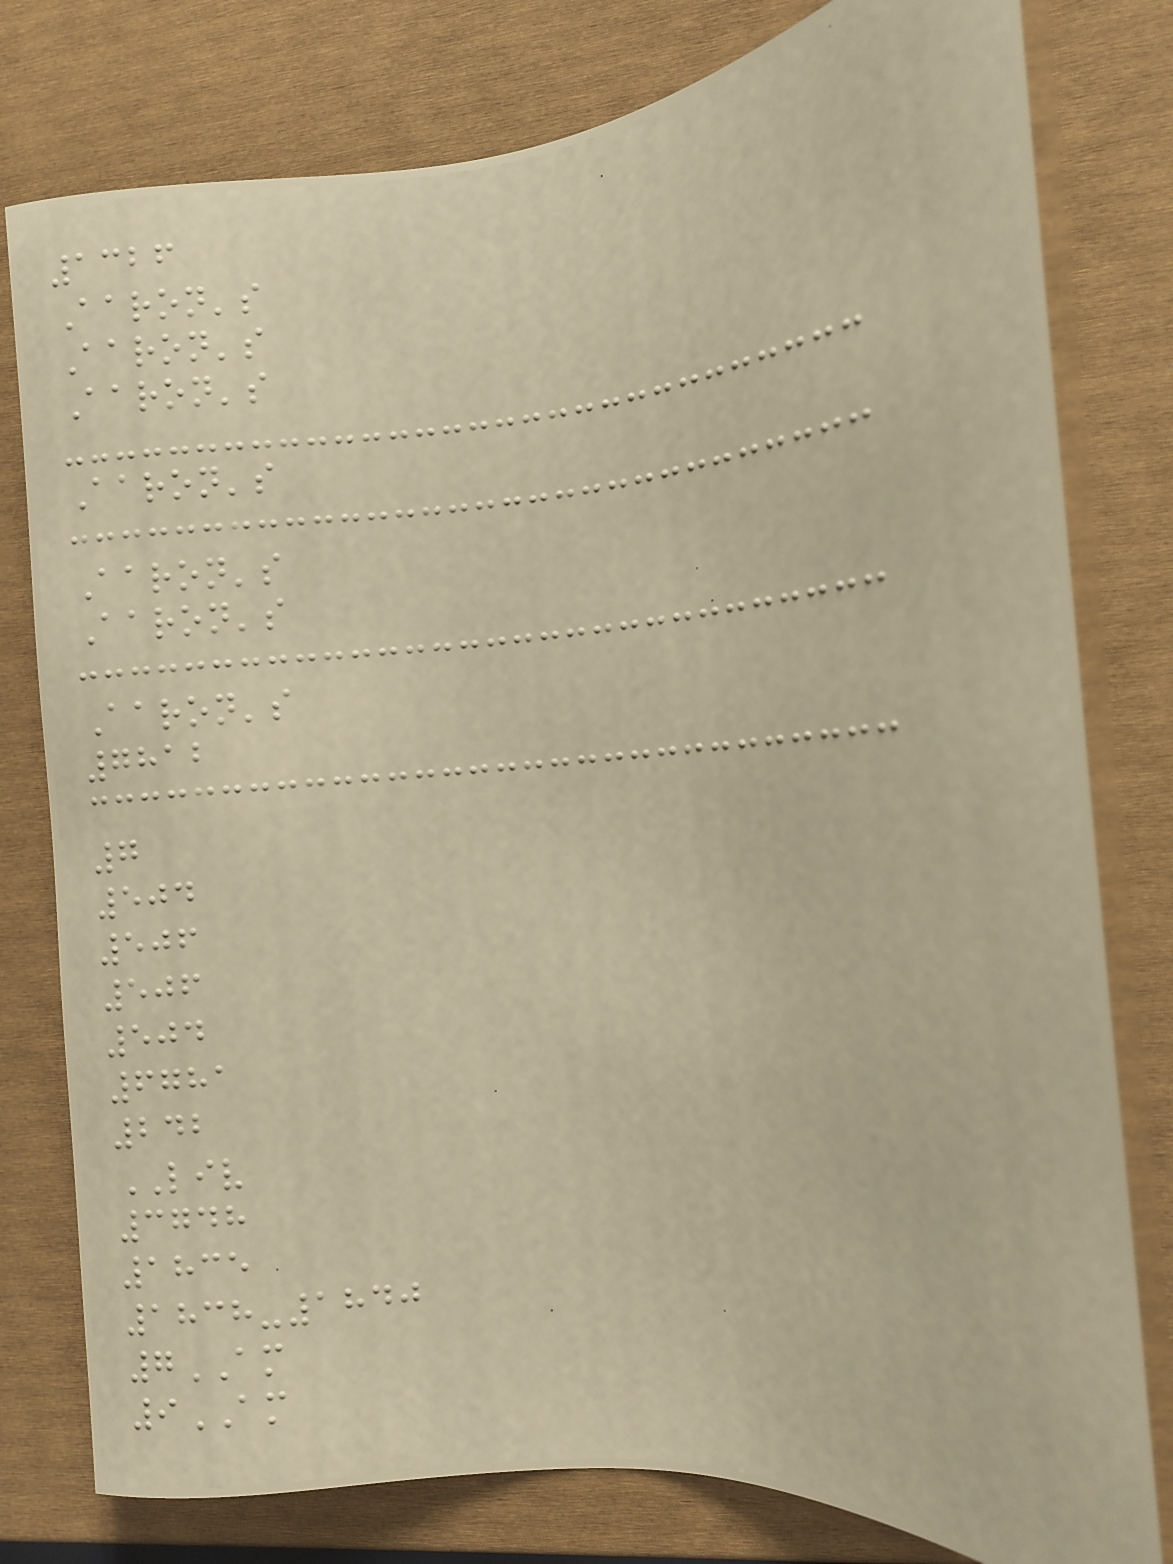1326
Aaron's
Aaron's
Aaron's
Aaron's
Aaron's
Aaron's
Aaron's
7812
7
504
506
506
504
6781
242
LIV
3748
1835
1838-1840
7AM
9AM
